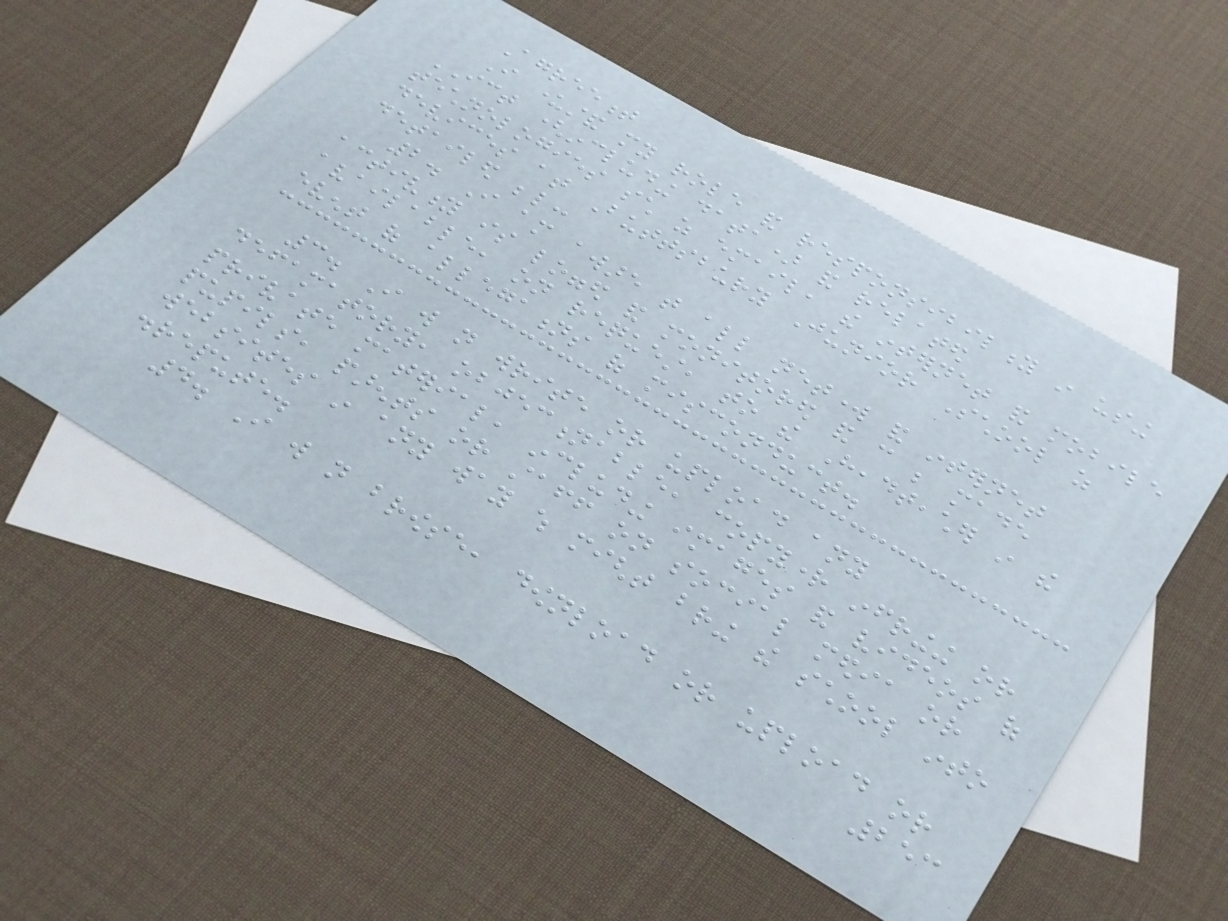Agreement
I understand my role and responsibility in using
ICT (including data) and related
technologies such as email, the internet and mobile
devices at Buttsbury Junior School as
detailed below:
2. I am aware that all network and internet
activity is logged and monitored and can be made
available, on request, to the Headteacher in the
event of allegations of misconduct.
3. I will not write or upload any
defamatory, objectionable, copyright infringing or
private material, including images and videos of
pupils, parents or staff on social media or
websites in any way which might bring the school into
disrepute.
4. I will not browse, download or upload or
253
